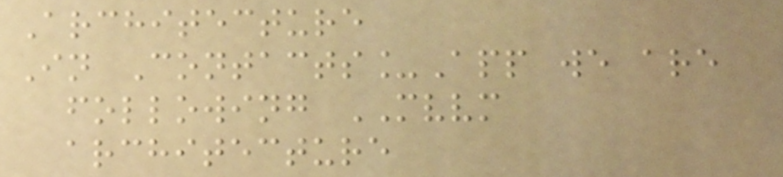Architecture
In Contacts_App we are
following MVVM
architecture
